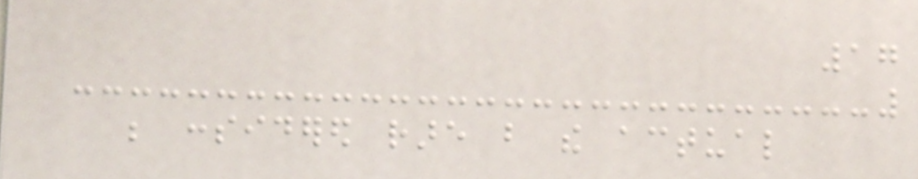17
be considered rare but the actual
